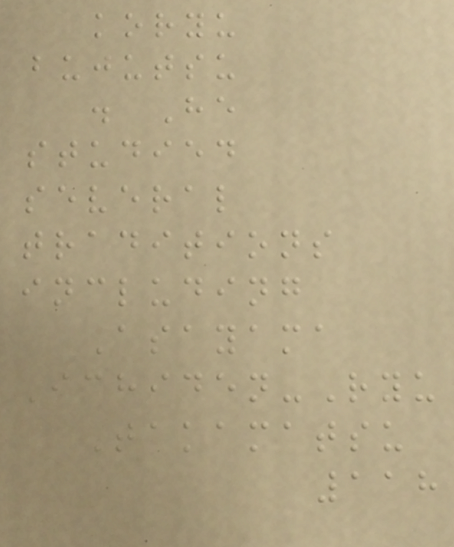koryu
bujutsu
. He
studied
several
traditions
including
Asayama
Ichiden-Ryu
Takamatsu
118
